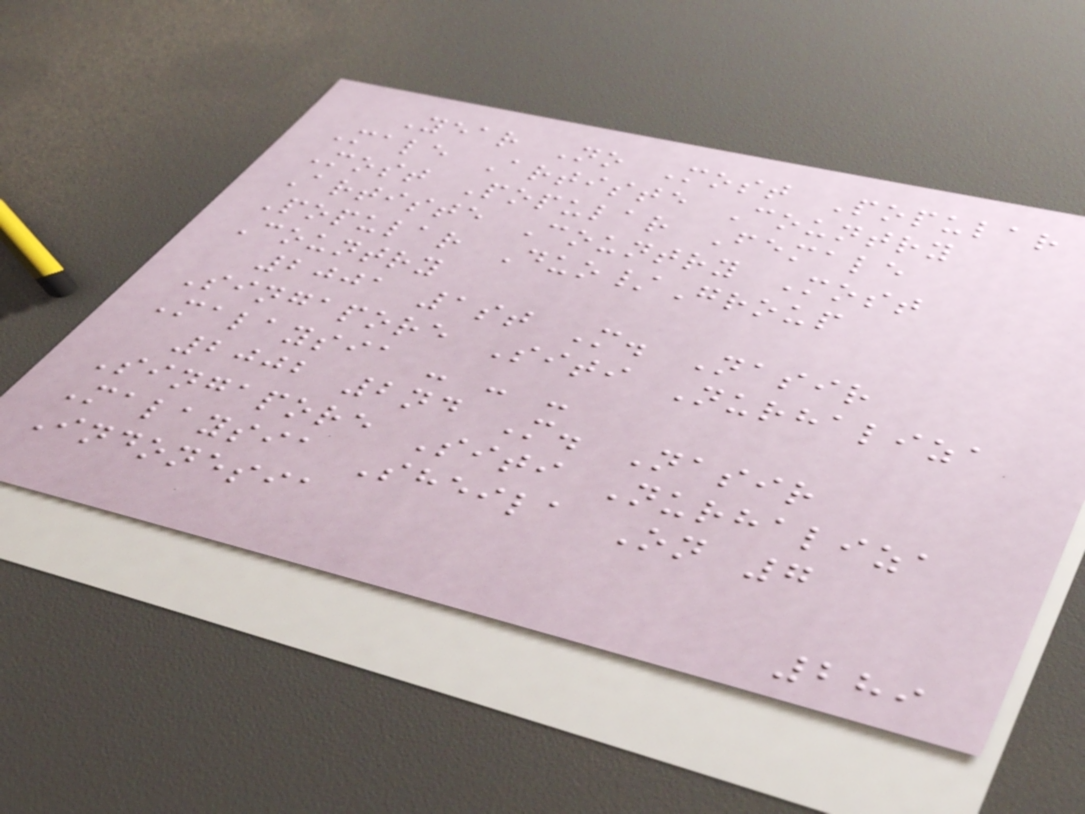Year No Most Popular
Male Artiste Country
Most Popular Female
Artiste Country Most
Popular Duo/Group
Country
2001 1st M. Nasir
Singapore Siti Nurhaliza
Malaysia - - -
2002 2nd M. Nasir
Singapore Siti Nurhaliza
Malaysia Sheila On 7
Indonesia
289
